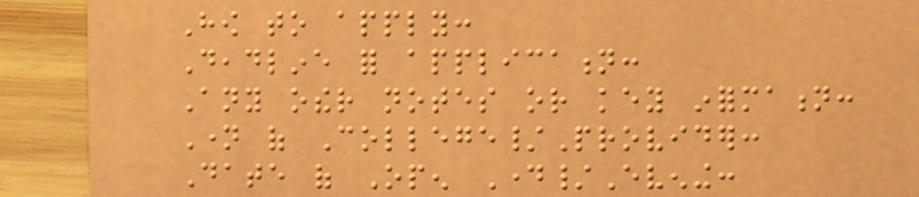How to apply:
Deadline for application:
Any other notes or key information:
Name of College/Provider:
Date of Open Day/Evening:
